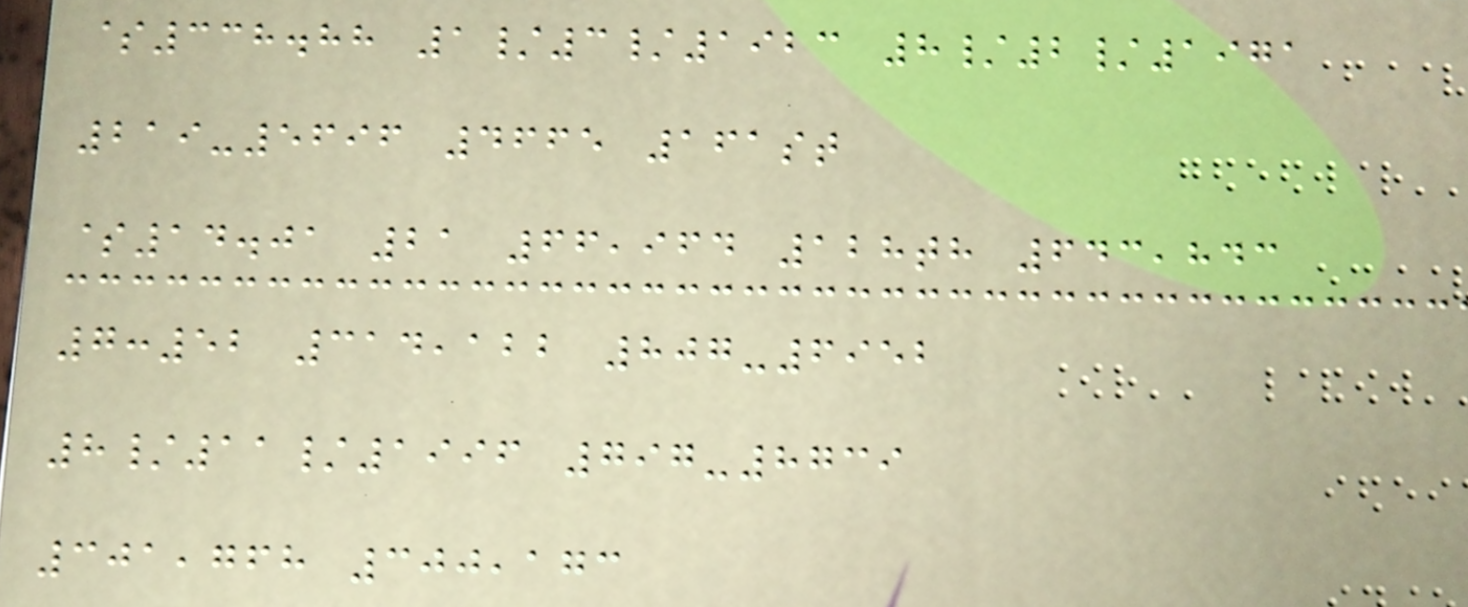$338.88 1/3/1923 8/2/1971
219-5696 4665 161st
$14.01 21 66,964 128th 643,843
7:52 314,122 807-6952
8/11/1996 797-8739
301,768 300,173
